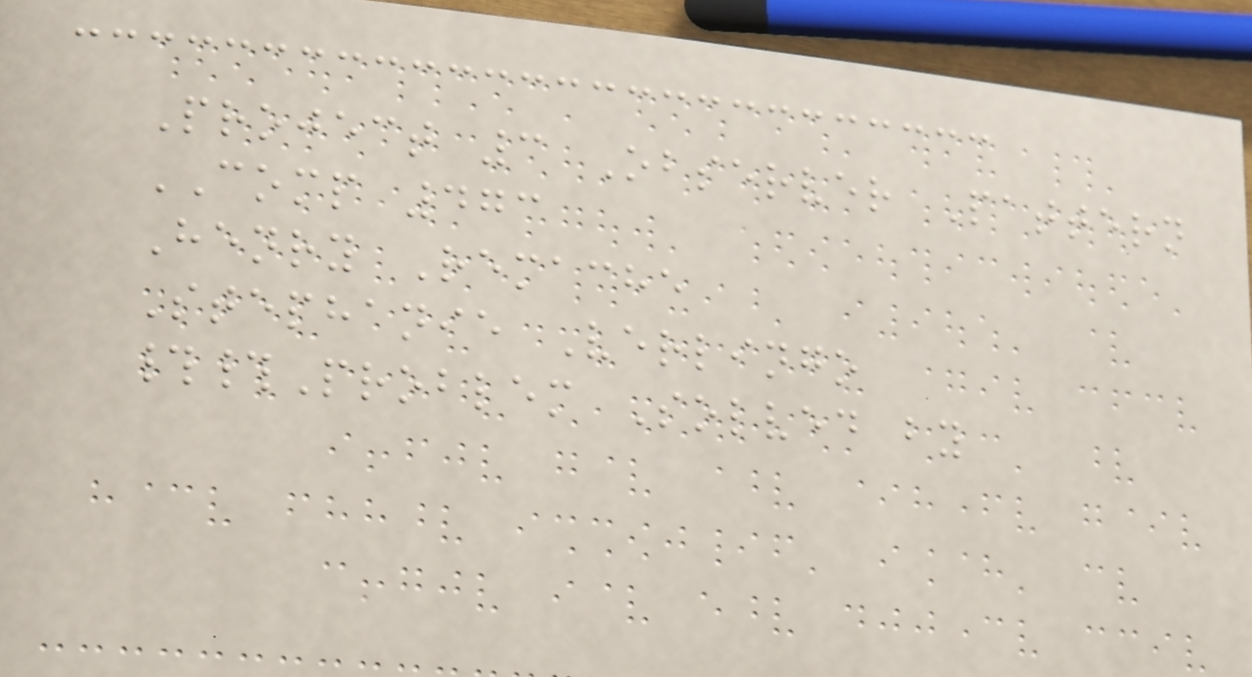Project 3 Observer Pattern
COMP 473
Henry Remache
Stephanie Verlingo
##Problem Solved by
